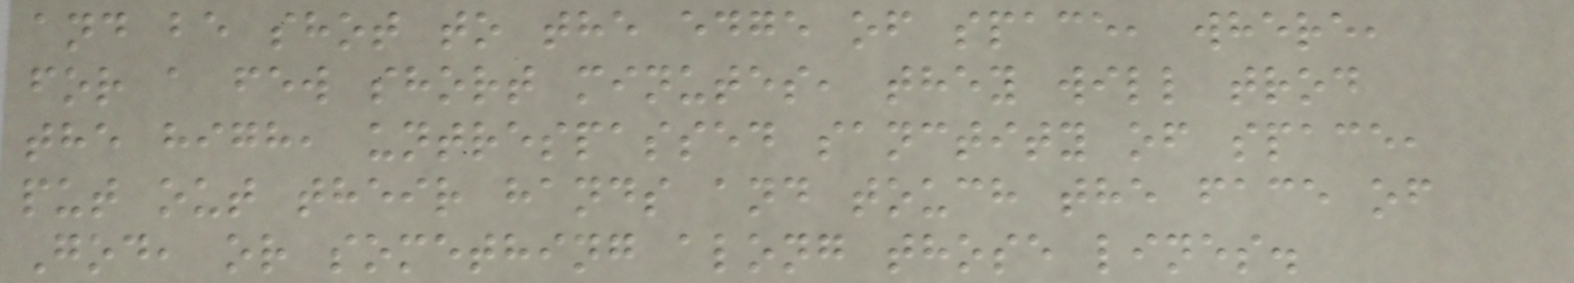and be shot to the edge of space, where,
for a few short minutes, they will trod
the high, untrespassed sanctity of space,
put out their hands and touch the face of
God, or something along those lines.
